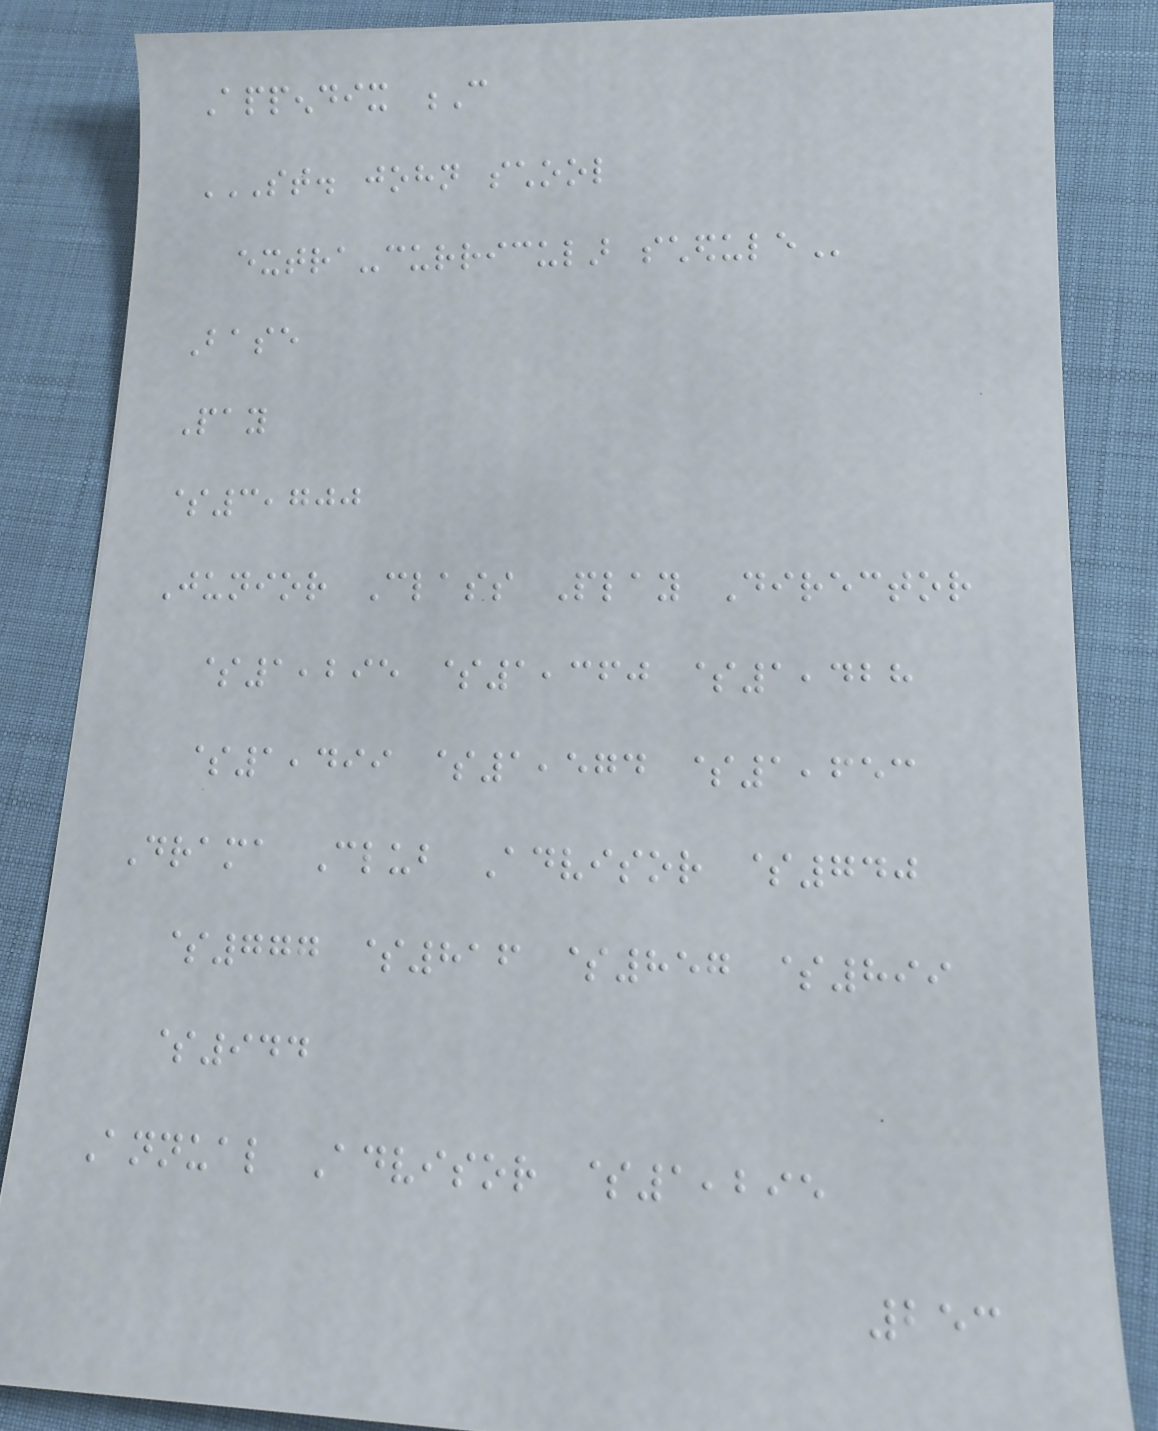Appendix C
ST. JOHN SCHOOL
EXTRA-CURRICULAR SCHEDULE
Base
Pay
$3,700
Junior Class Play Director
$1,295 $1,360 $1,428
$1,499 $1,574 $1,653
Drama Club Advisor $740
$777 $816 $857 $899
$944
Annual Advisor $1,295
253
